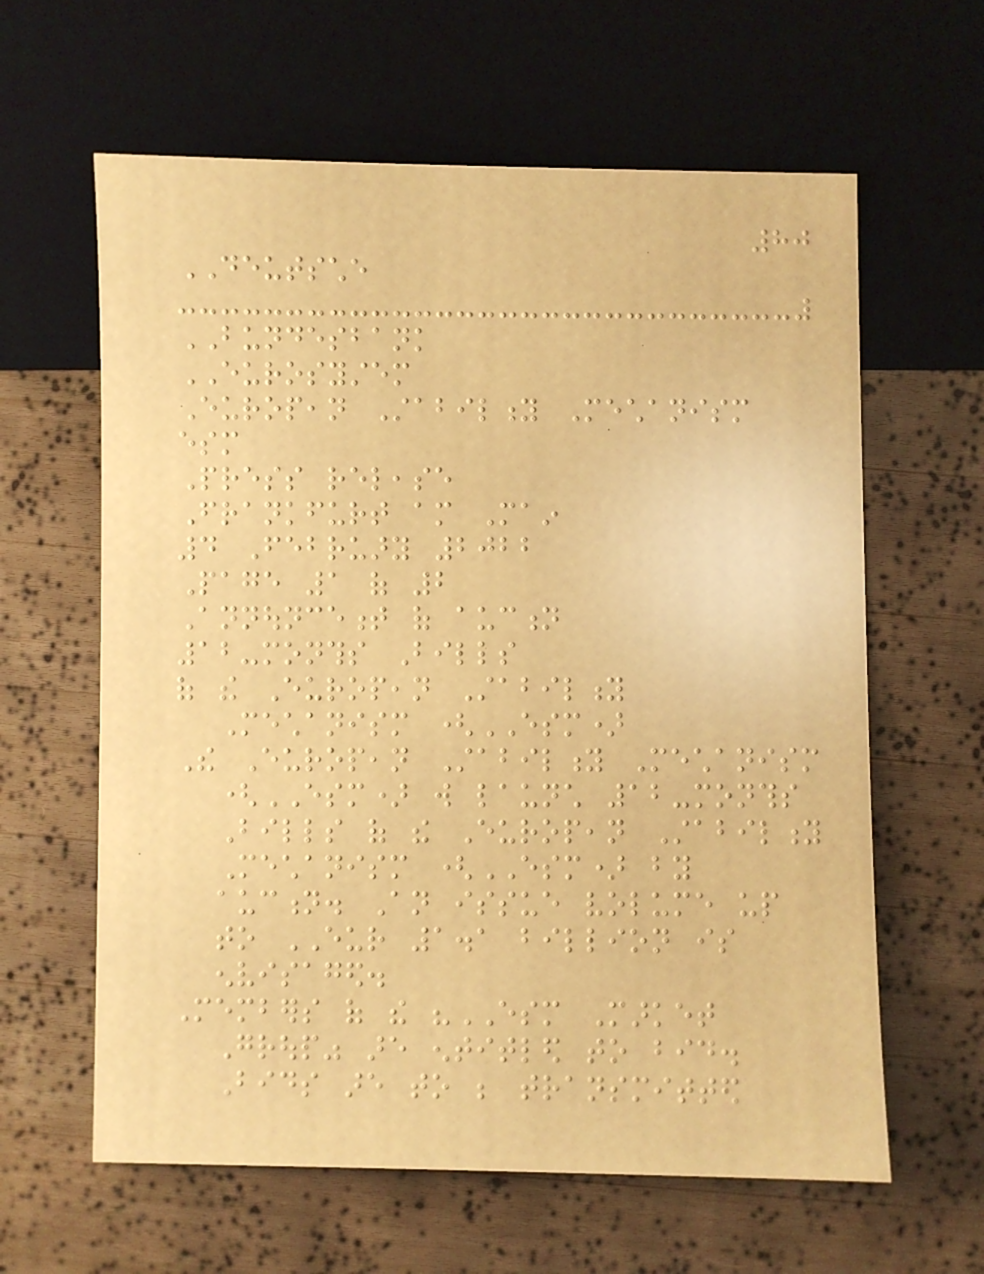80
DEUTSCHE
BUNDESBANK
EUROSYSTEM
European Stability Mechanism
esm
Press release
Frankfurt am Main
4 February 2022
Page 1 of 2
Announcement of auction
12-months Bills
of the European Stability
Mechanism (ESM)
The European Stability Mechanism
(ESM) will launch 12-months
Bills of the European Stability
Mechanism (ESM) by
auction. An issue volume up
to EUR 1.1 billion is
envisaged.
Members of the "ESM Market
Group" are entitled to bid.
Bids are to be transmitted
